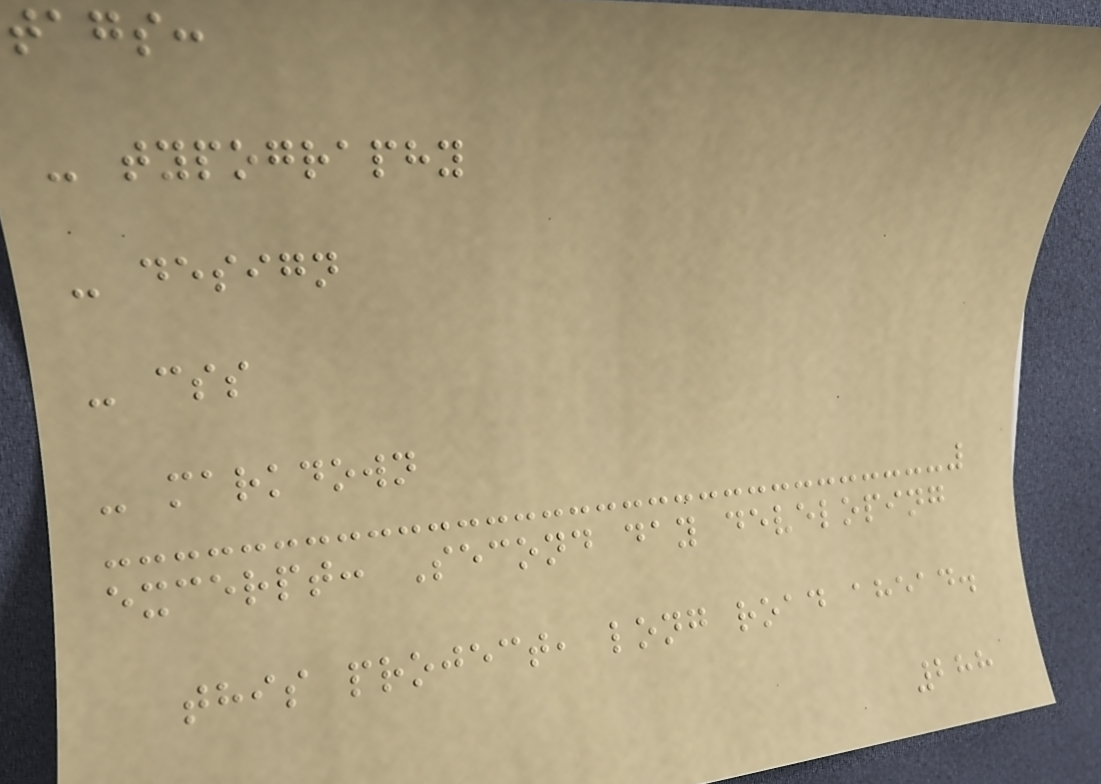tags:
- typography
- design
- css
- markdown
excerpt: Second day developing
this project, long road ahead.
288
